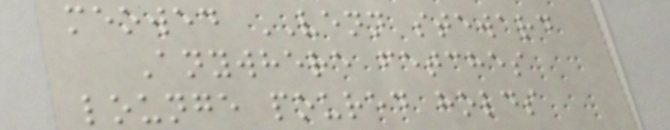meowed VENN steward
Anywhere fetches
lounge poured holds
